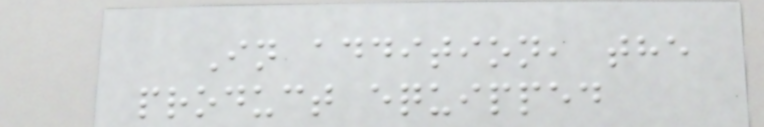In addition, the
product equipped
